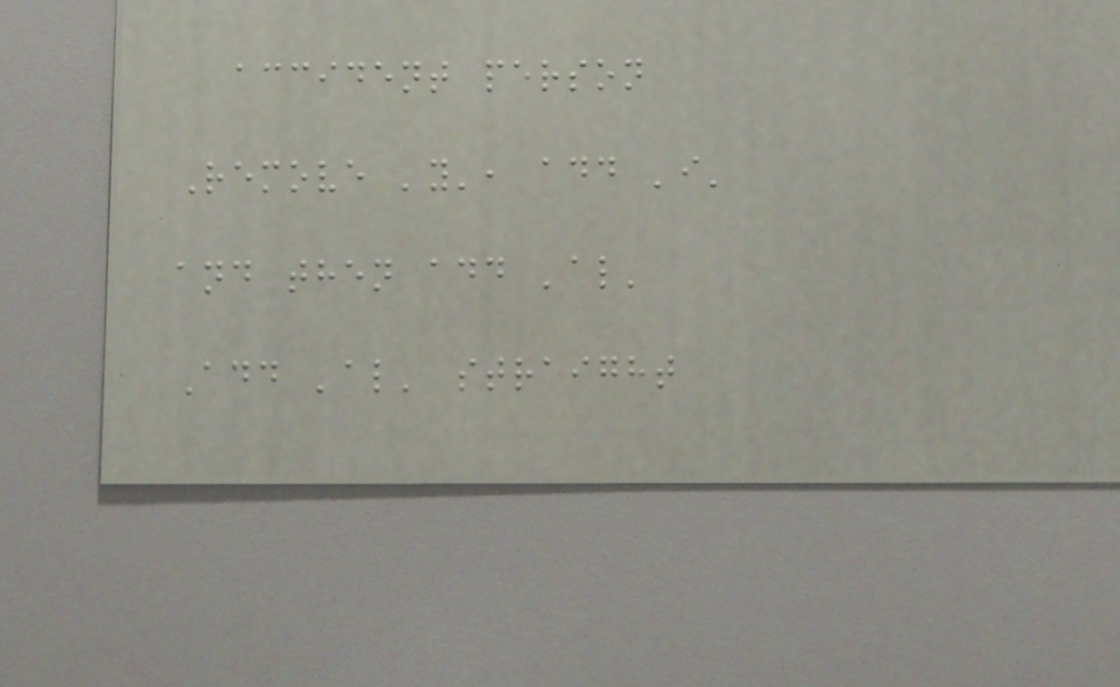accident person
Remove 'y', add 'i'
and then add 'al'
Add 'al' straight
